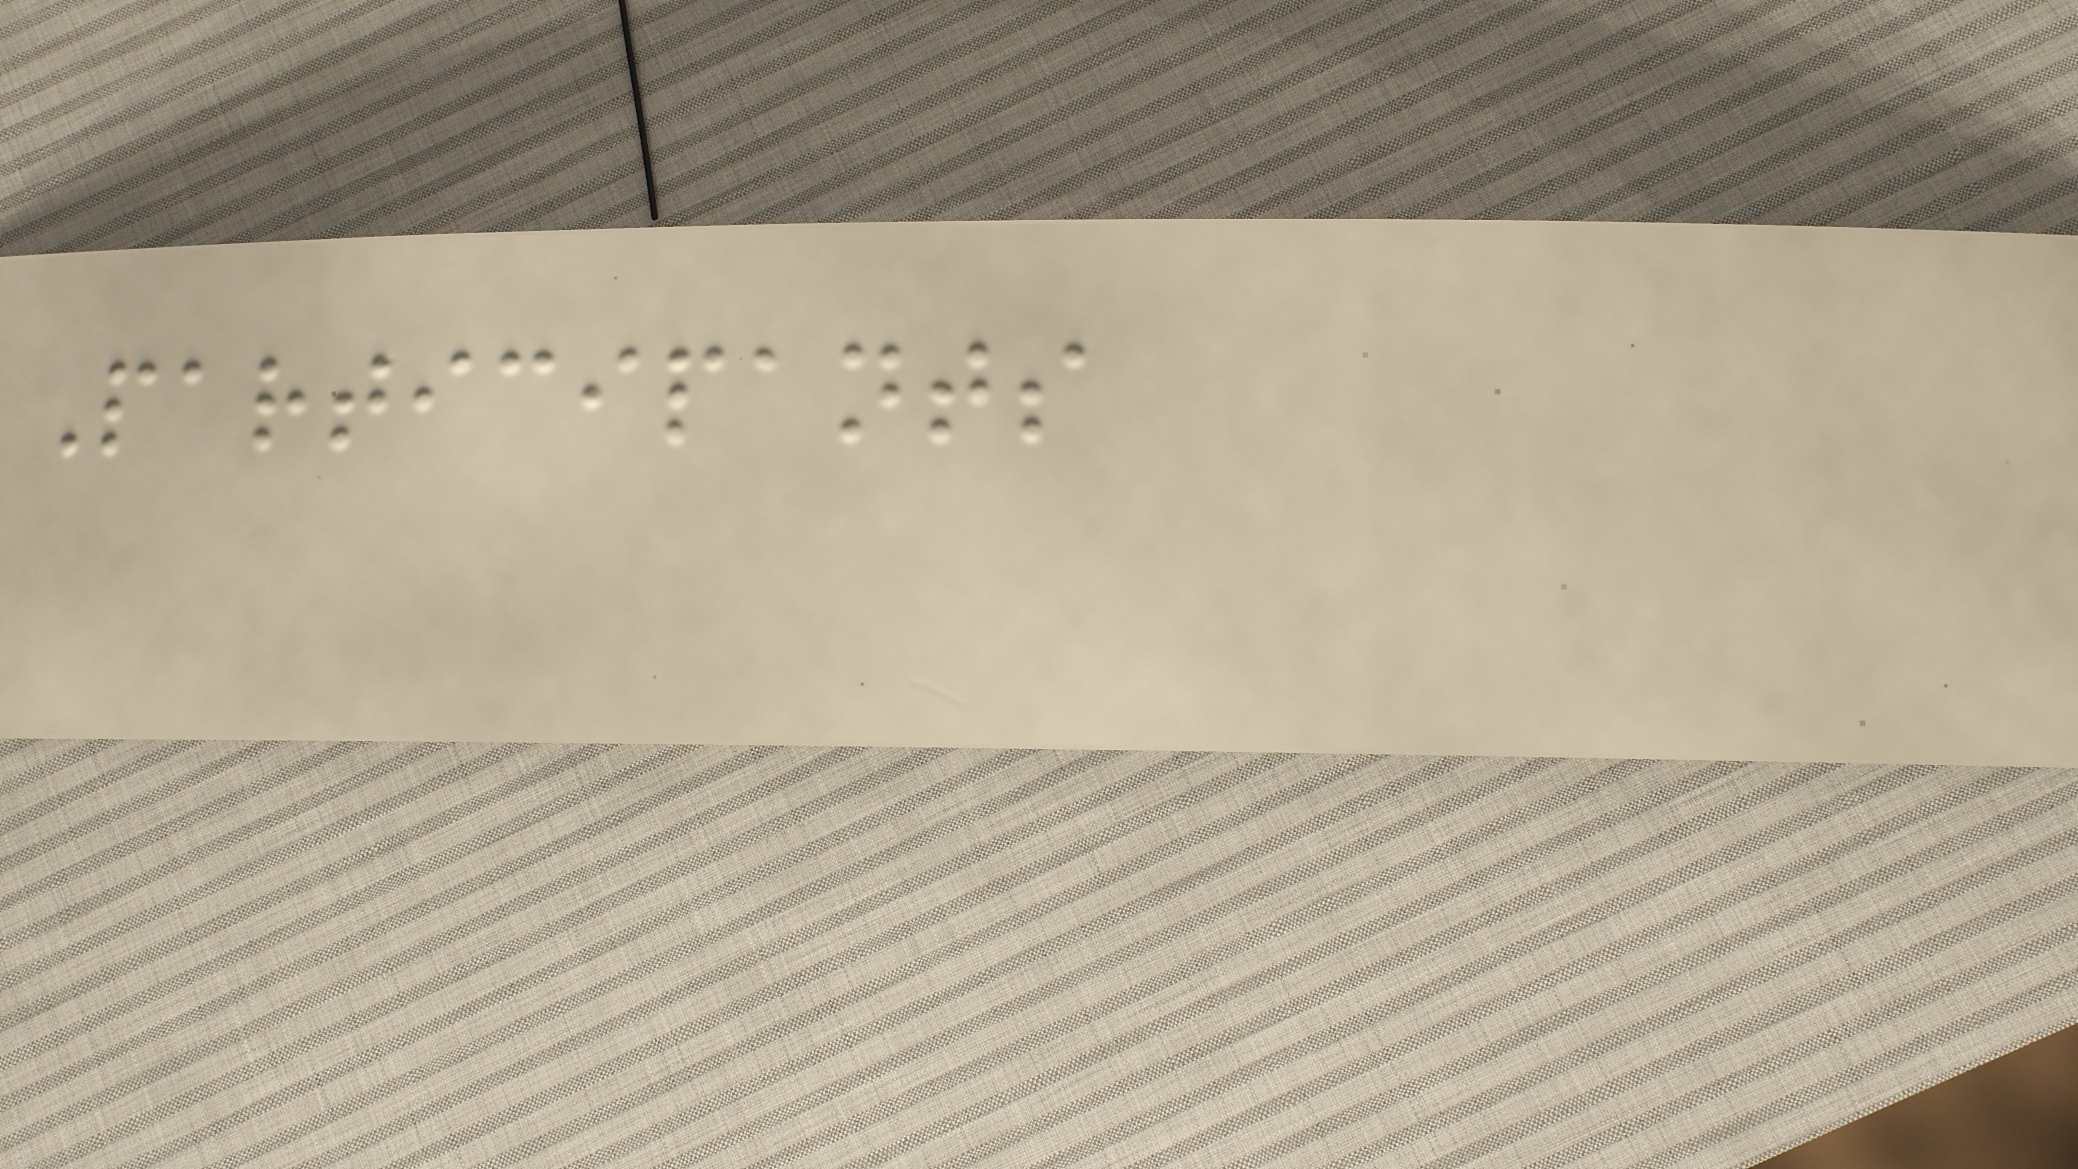Participants
